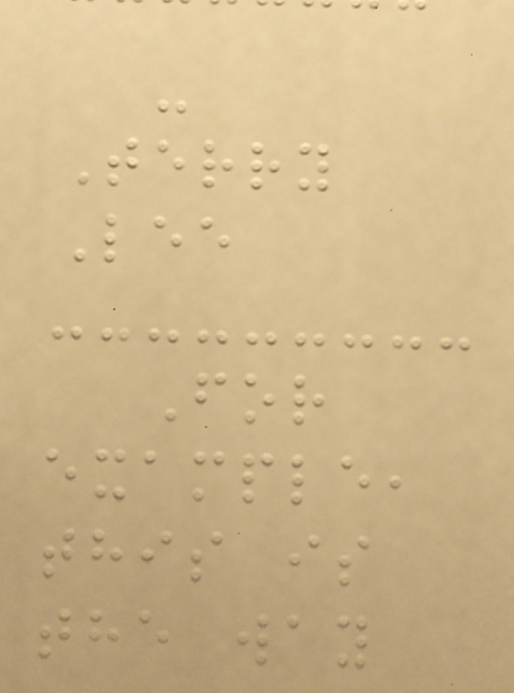-
Terry
Lee
For
example,
this is
the way
